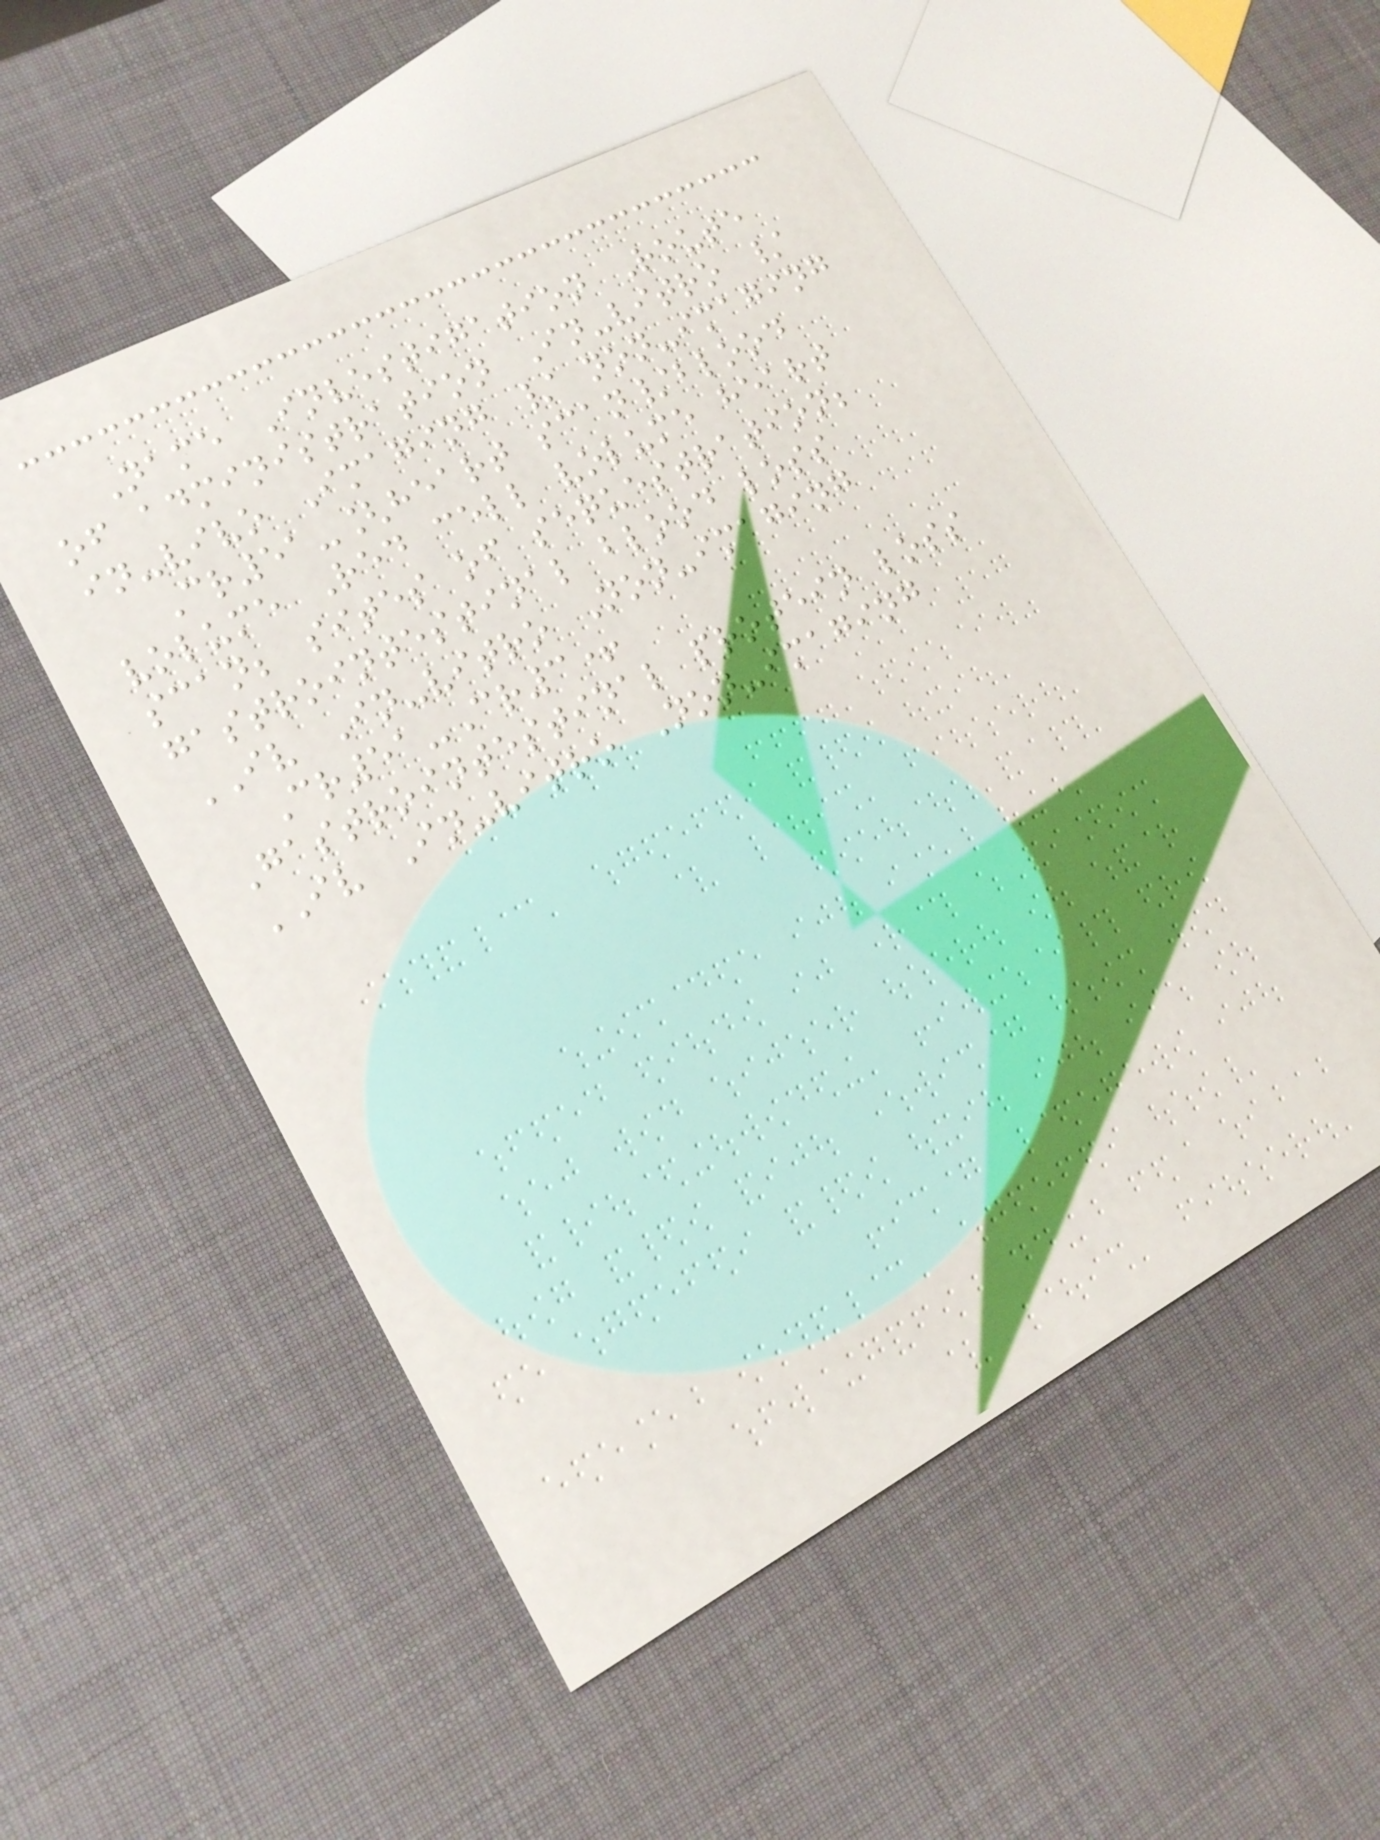Name Investigation Route
of administration In-vitro /
in-vivo Imaging / non-imaging
Cr51-[heart scan/blood
volume Red cell volume heart
scan; sites of sequestration;
gastrointestinal blood loss
IV In-vitro Non-imaging
Cr51-Cr3+
Gastrointestinal protein loss
IV In-vitro Non-imaging
